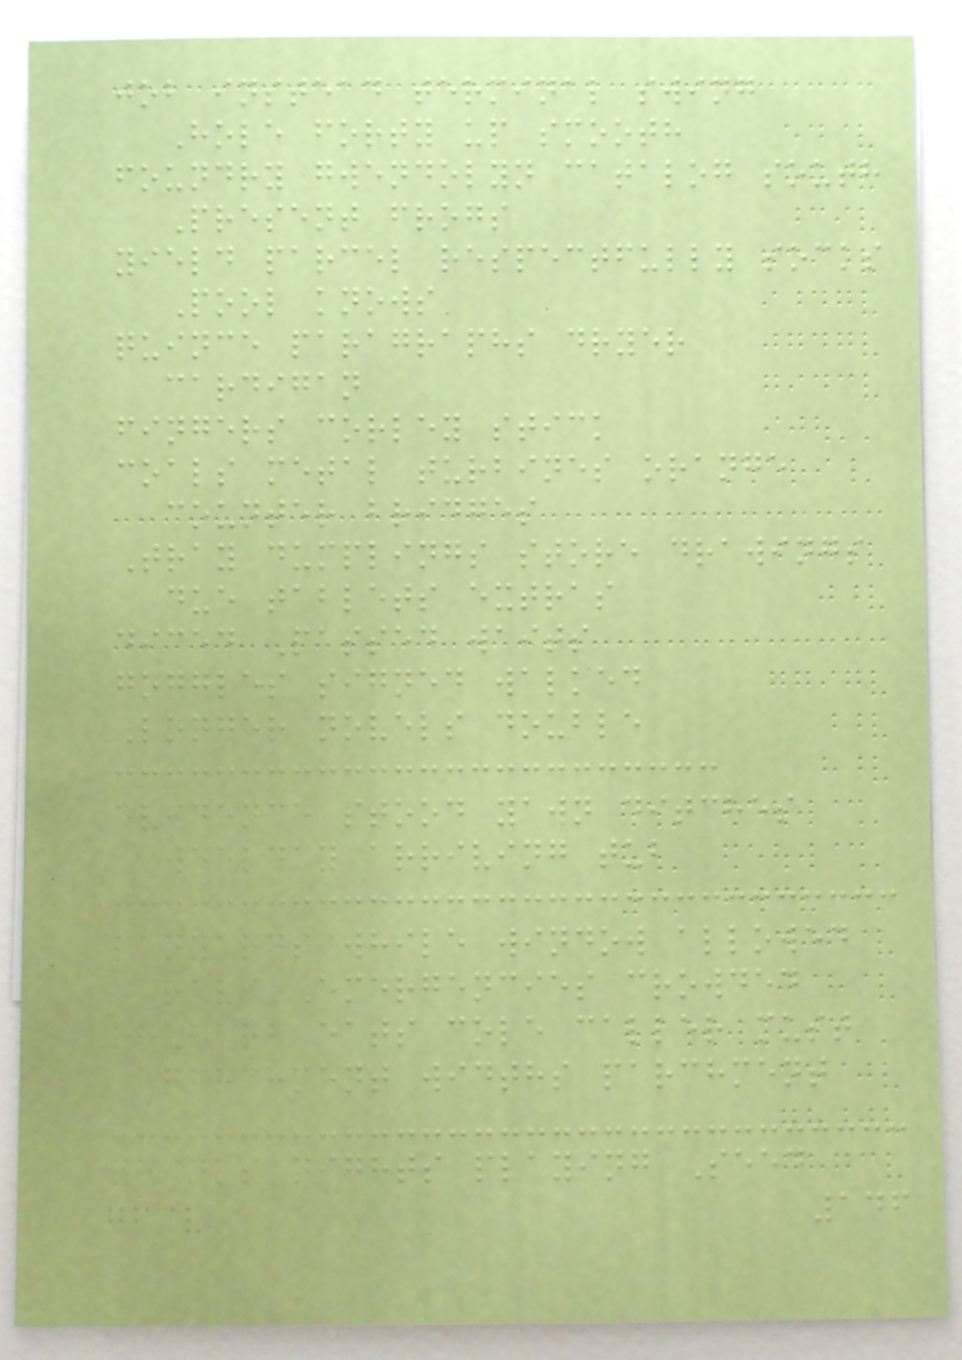job instead terminal swing
Hole forty up smooth
foundry gwendolyn catalog south
Present frogs
yield parcel respectfully socks
Pool knows
quince paragraphs dryer
cardigan
fingers corley stick
coals metal turbines orange
counter bridges
Tray dumplings store drawings
due tablets extras
diced Passed waits
goggles signed walked
Longer novels double
evidence stood yawn ditches
weekday arriving tub
lanyards while window allowed
ravi Emergencies crowded
rhubarb eats cole caller must
parchment widths parchment
thinks nights playing Seed
146
